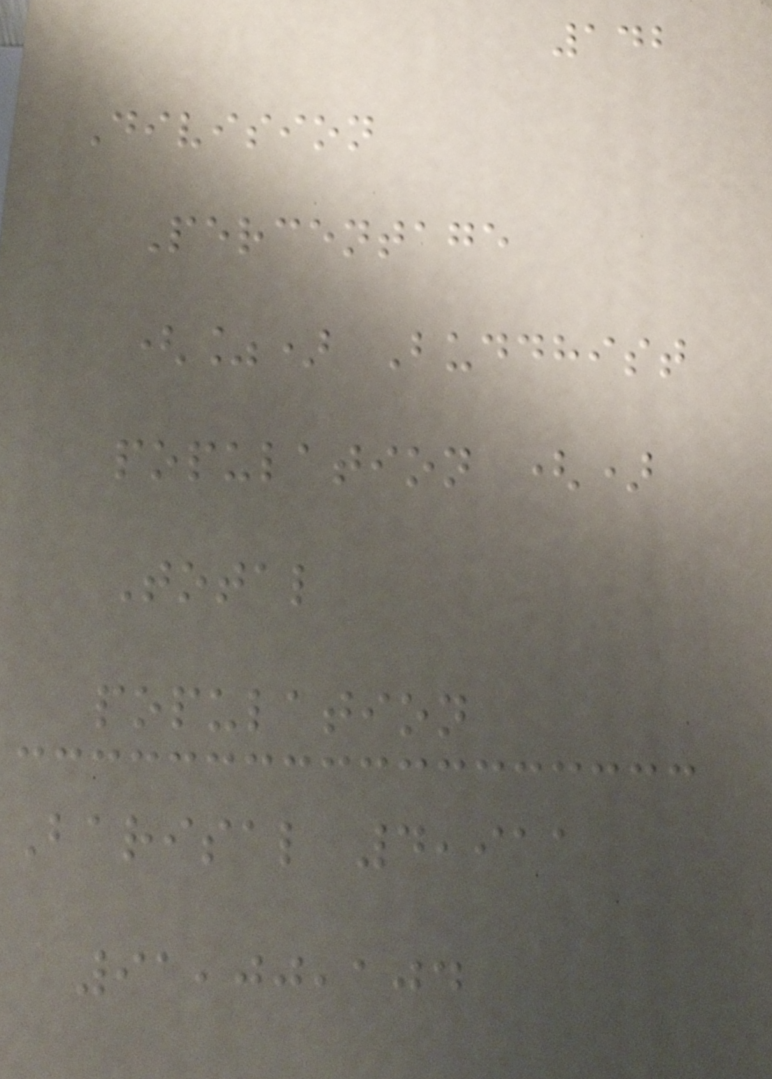142
Division
Percentage
(%) Buddhist
population ()
Total
population
Barisal 4,911
91,00,104
